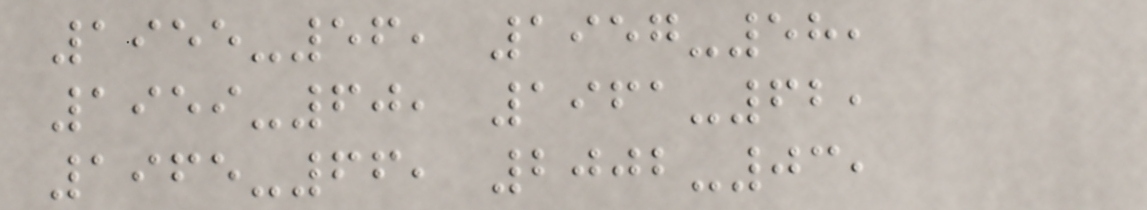1955-56, 1957-58,
1959-60, 1961-62,
1965-66, 2002-03,
